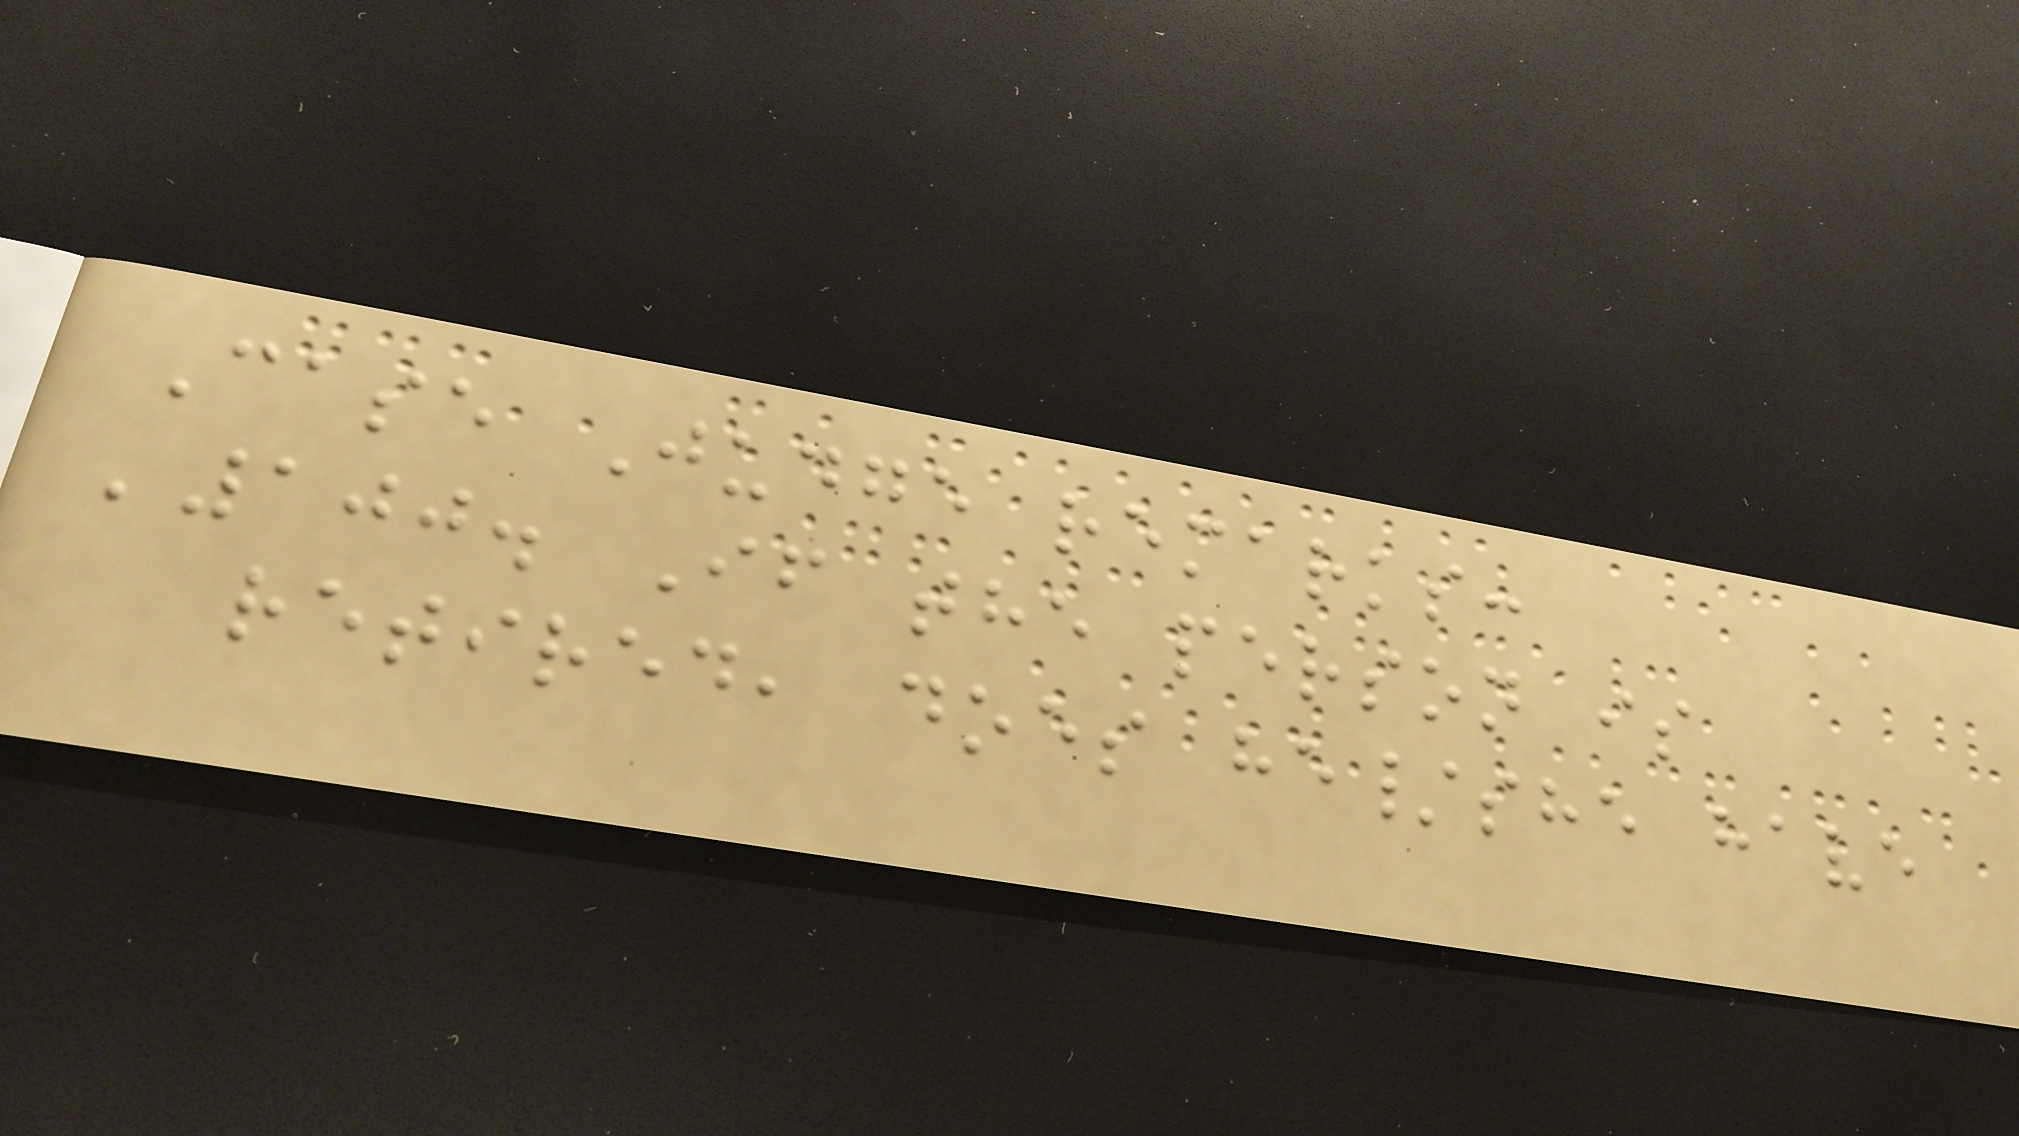Case Judge remarks:
'100. If the person is
retired, does he/she have
